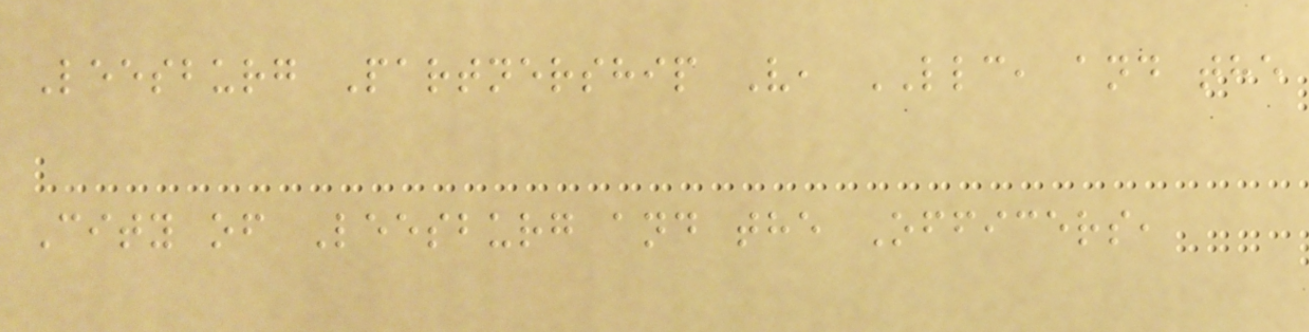Leesburg Partnership V, LLC, and the
City of Leesburg and the Officers,
